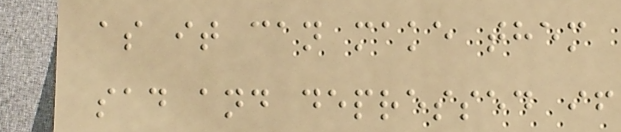as it can make them
sad and depressed if
